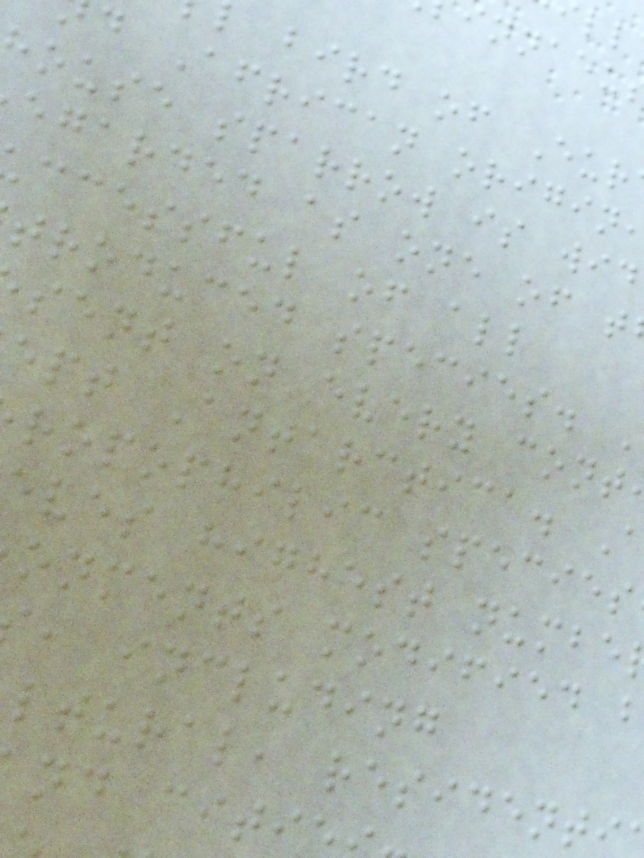bird of Eur
d African origin
ouse sparrow is wid
egarded as one of t
ccessful of all
troduced species.
sent on every cont
ept Antarctica.
ropophilic species
ves highest numbe
onments modified b
, including
ltural, residenti
nd citi
